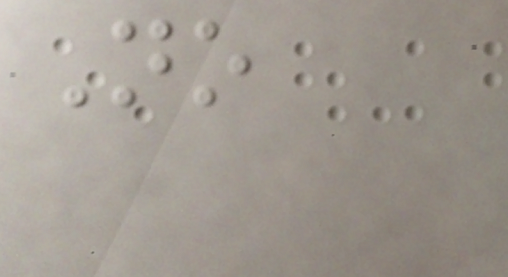No
